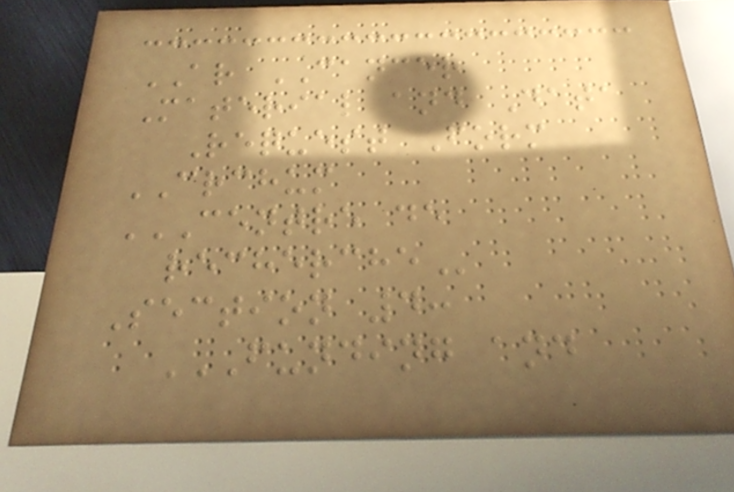AR CANCER
Material and Data
Request Form
CRCHUM
CENTRE DE
RECHERCHE
Section 4:
FUNDING AND
